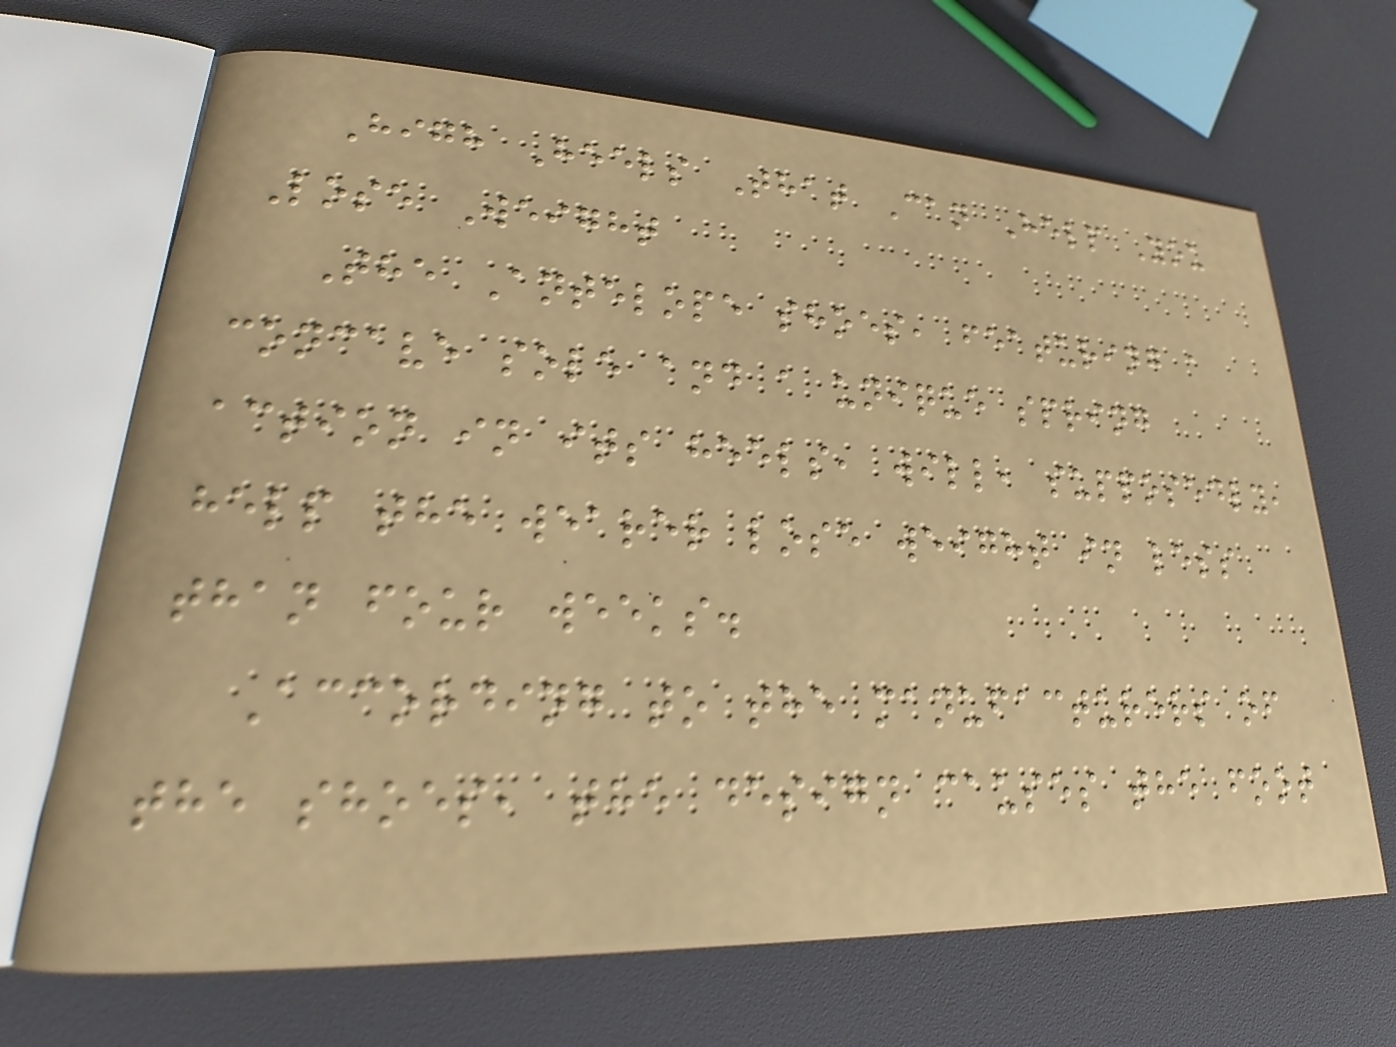High Heels That Can Help You
Lose Weight
The Antelope shoes, featuring a
concave sole and a unique spring
action in its heels, will, supposedly,
help the wearer lose weight in less
than four weeks.
According to the manufacturers of
the shoes, the design causes the foot
